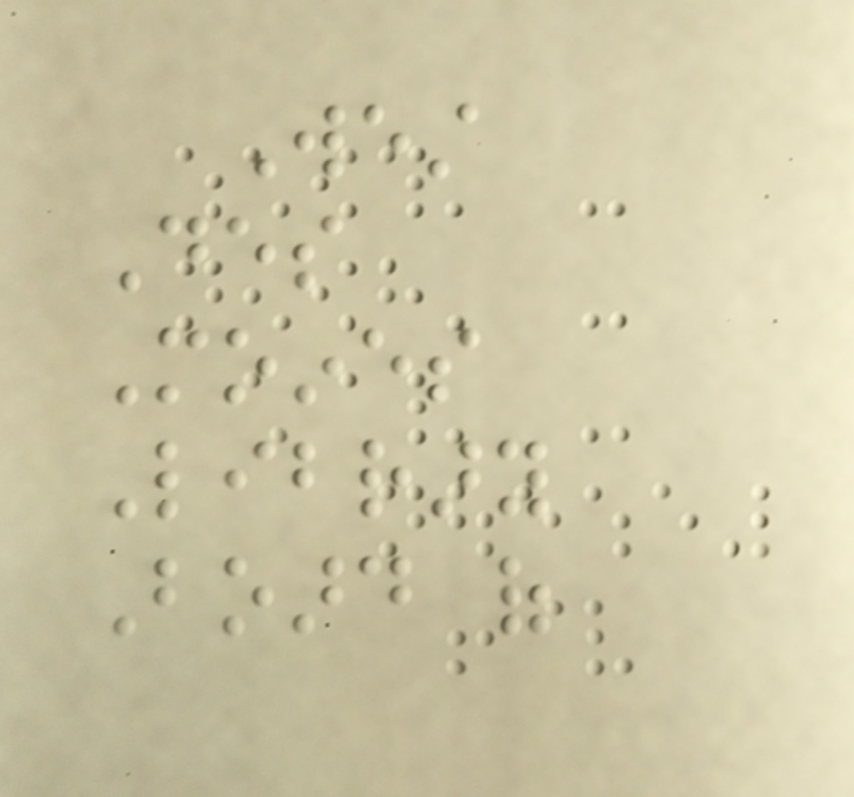West
Des
Moines
Library
Board of
